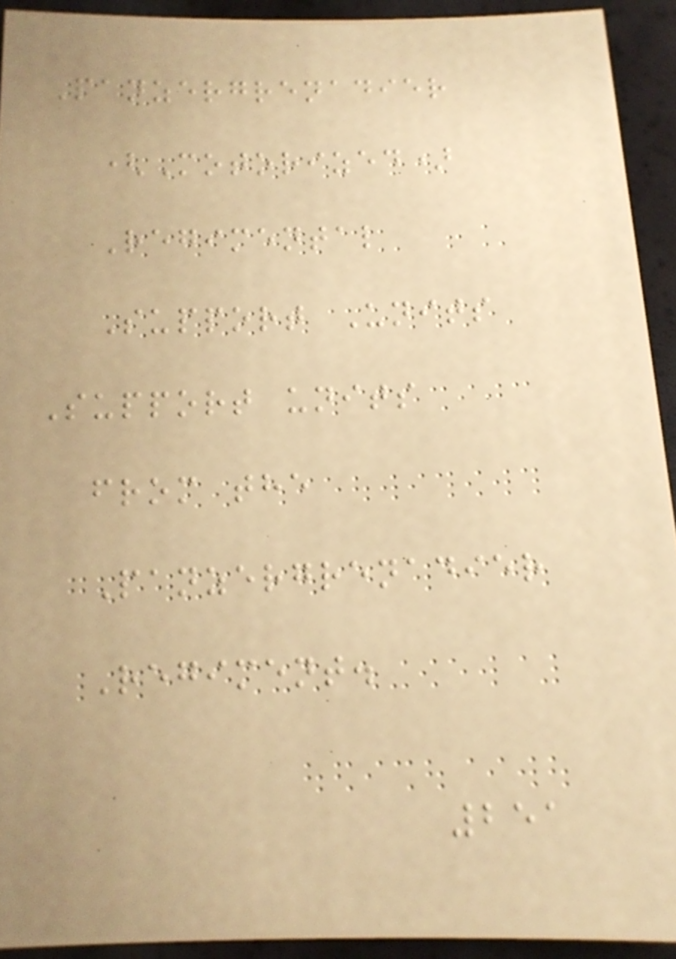Panzergrenadier
(Motorized)
Regimental
Support Units
Support units
from the
Panzergrenadier
Regiment.
251
